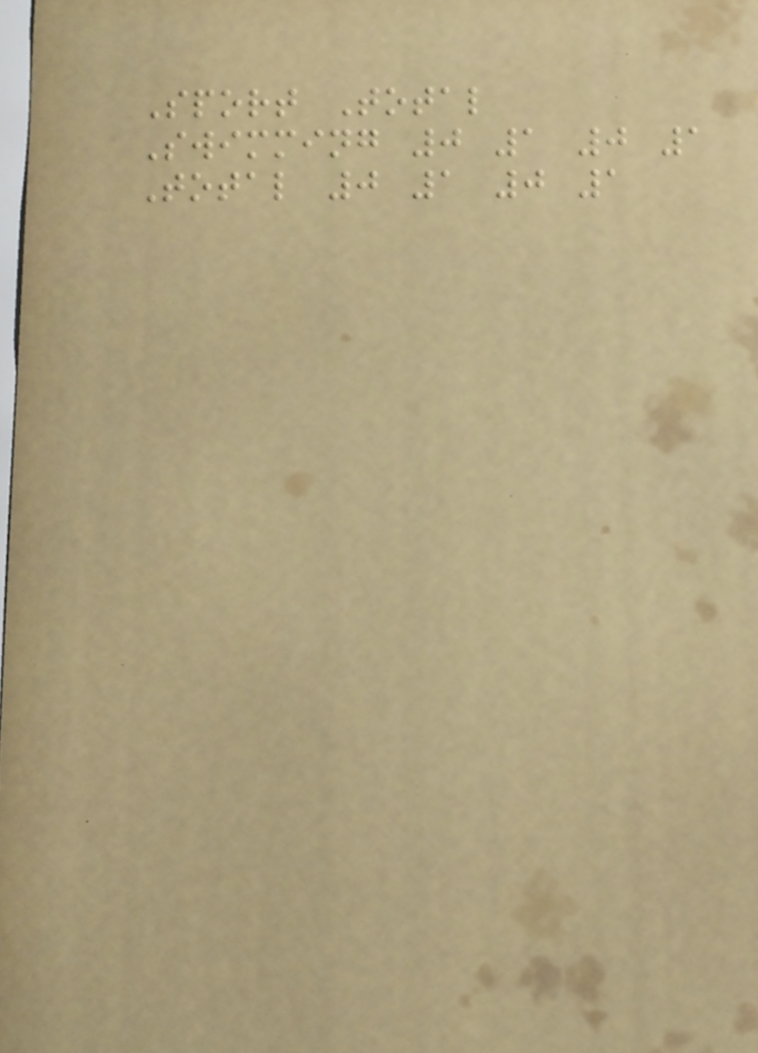Sport Total
Swimming 0 1 0 1
Total 0 1 0 1
